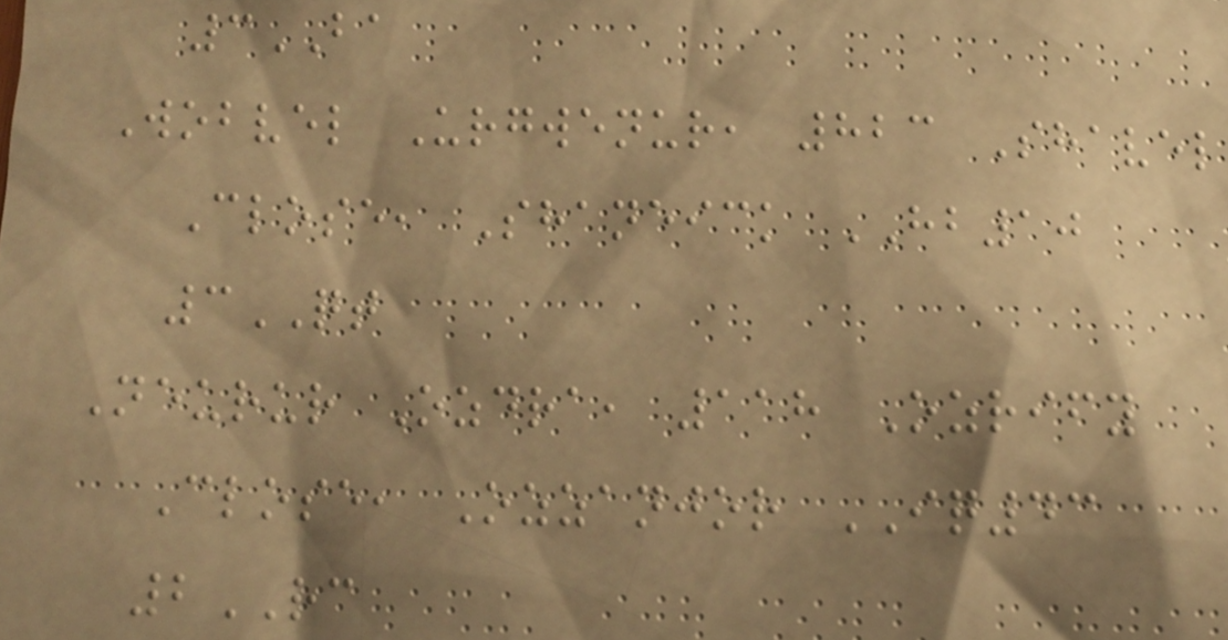3BA
Wobvel Urgwenur, 823 Shavel
Close, Shaneick HB10
3QT
Neurur Ozdra, 118 Ozrify
Close, Ozzanjor IQ43
2RC
